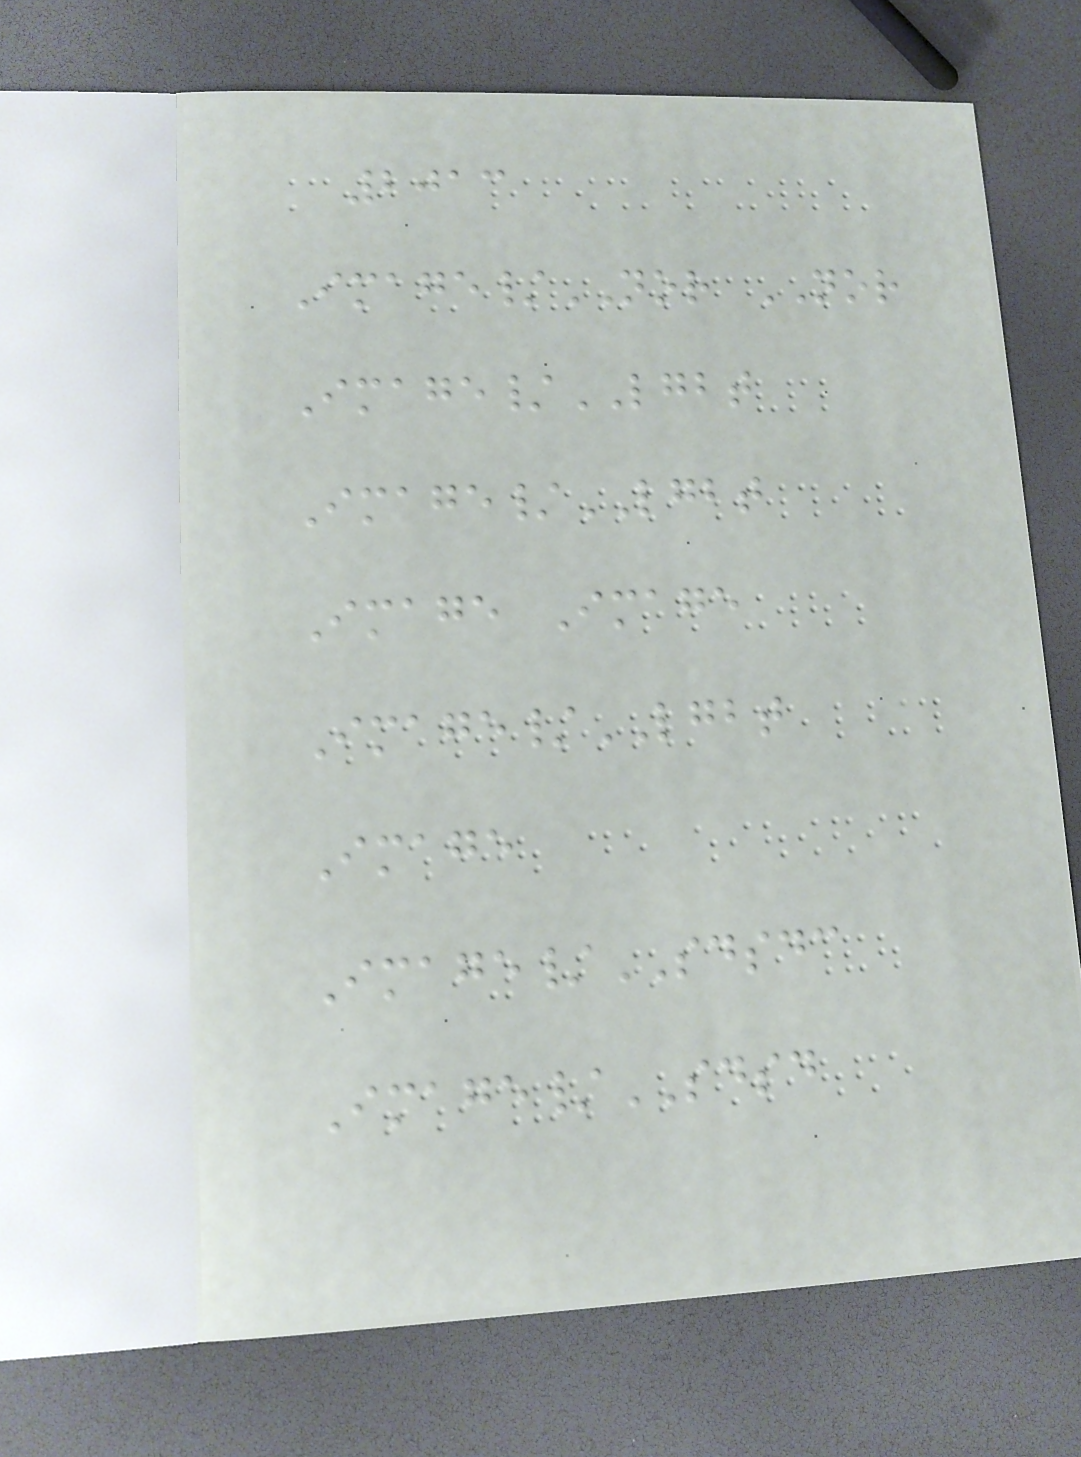2013
Image/NOR NOR
Image/LGBT
Image/LGBT
Image Image
Image/LGBT
Image
Image/SDSDC
Image/SDSD
